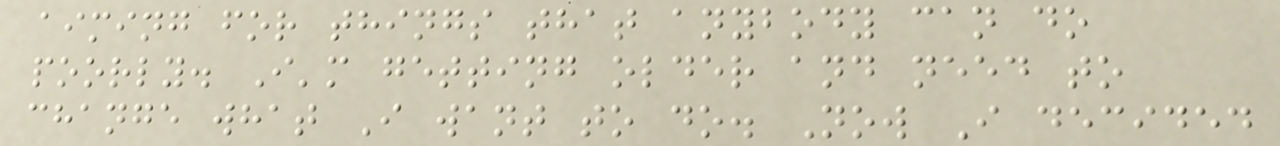aiming for things that anybody can do
poorly. I'm getting older and need to
change what I want to do. Now I decided
